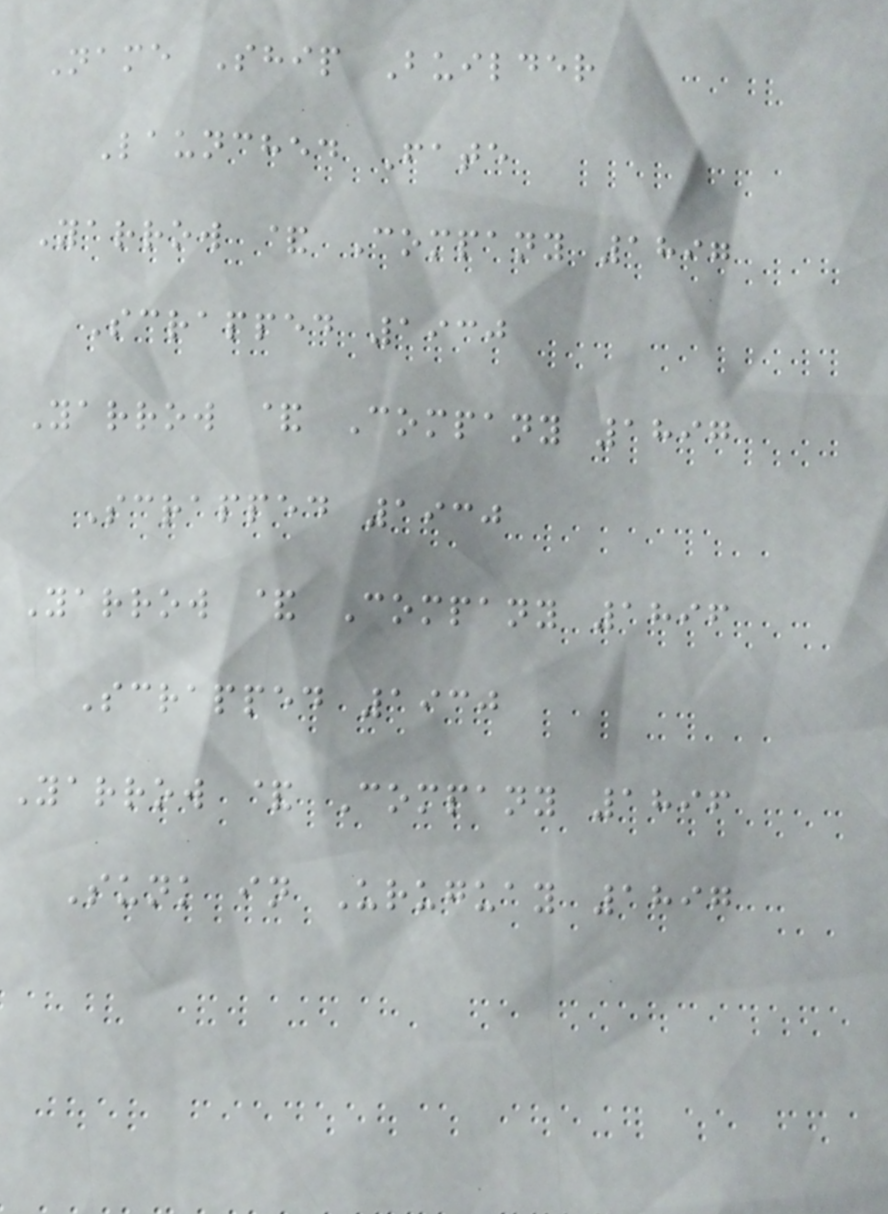Name Ship Builder
Launched Fate
Yarrow & Company 1897
Scrapped 1930
Yarrow & Company 1897
Scrapped 1930
Yarrow & Company 1896
Scrapped 1930
Yarrow & Company 1896
Sunk in Uruguay 1897
